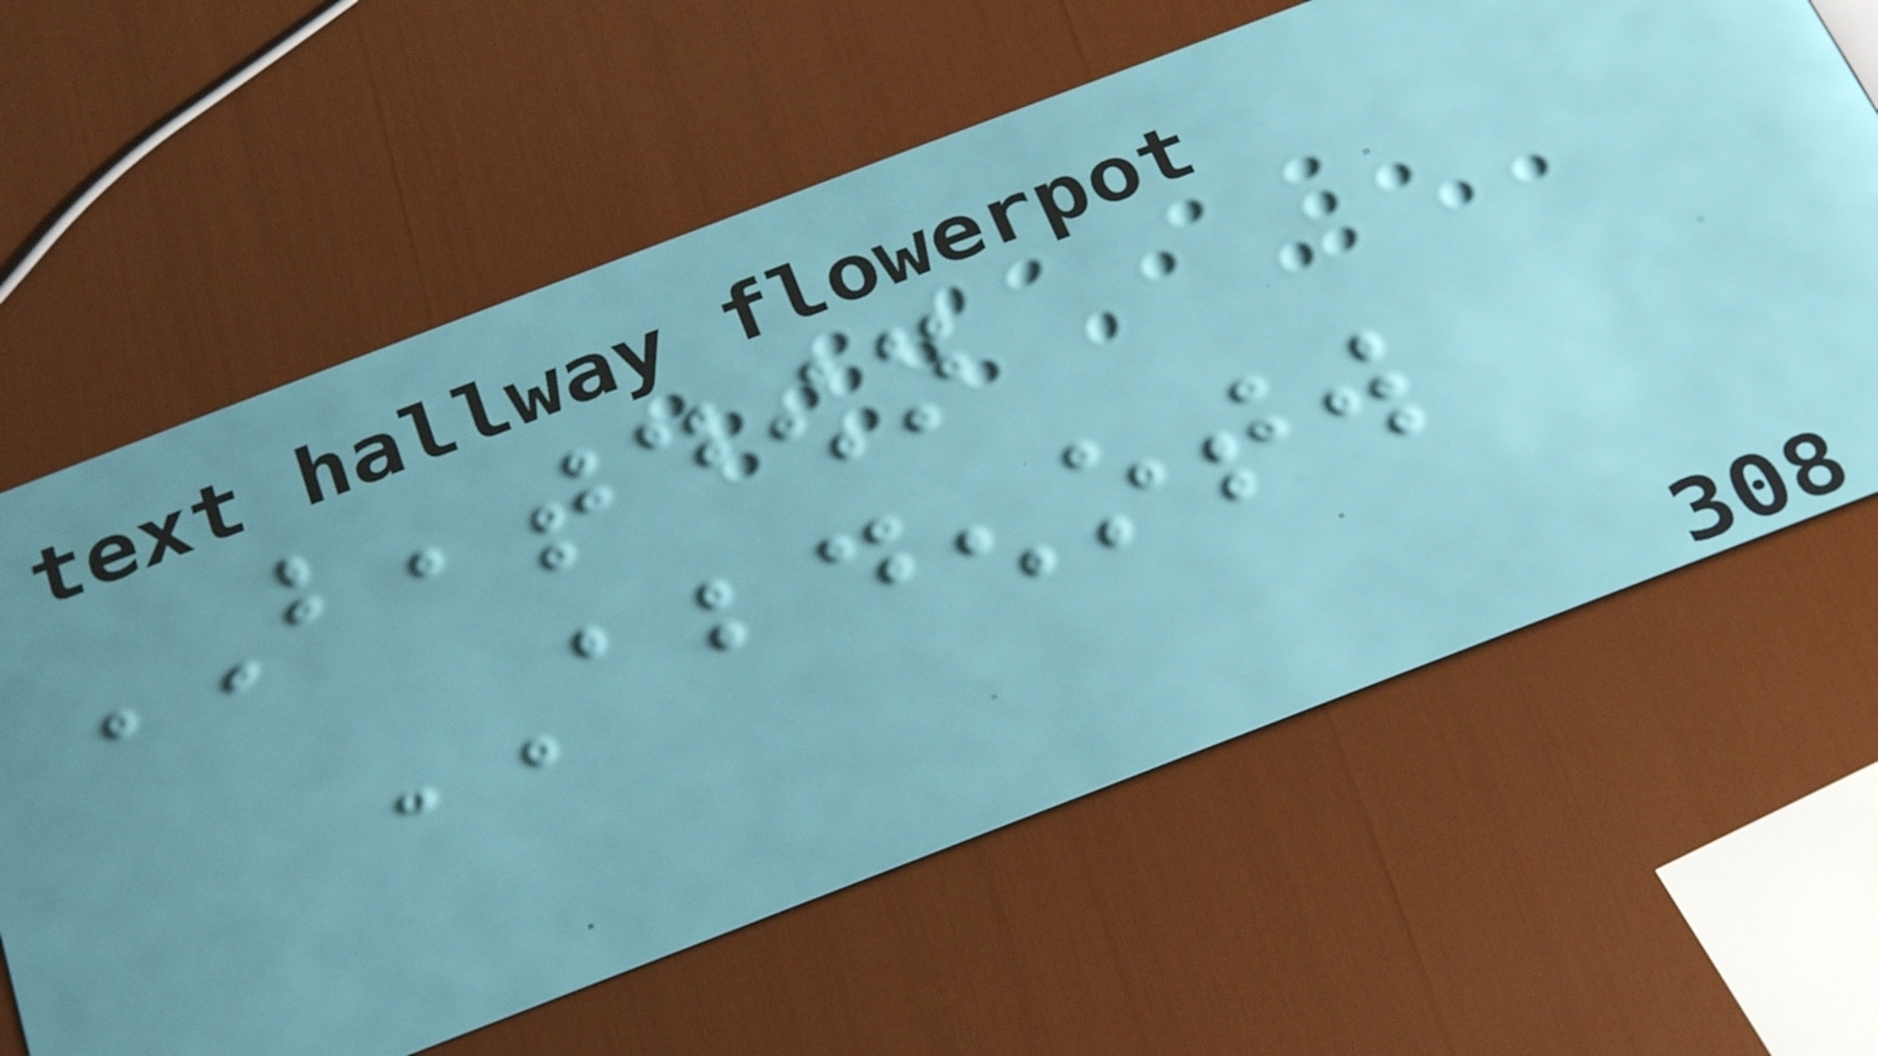BEATDOWN
ABDENOTW
